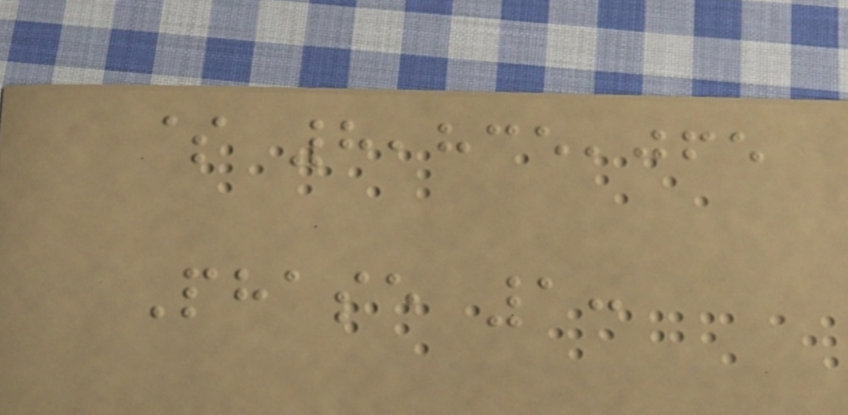$ 8,835,065
Phase 1:
